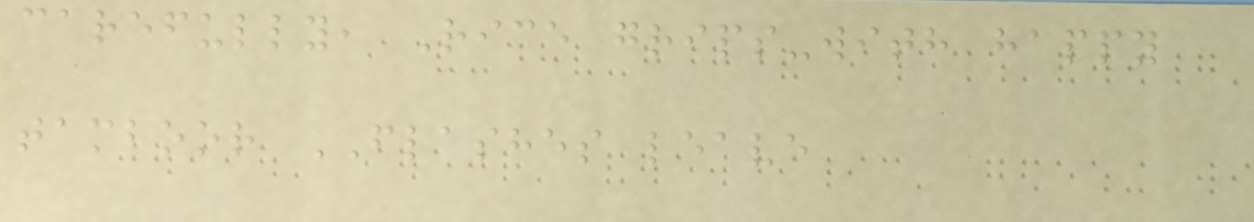carefully, Rice grips-with happy
tamboor FLASHES leave
